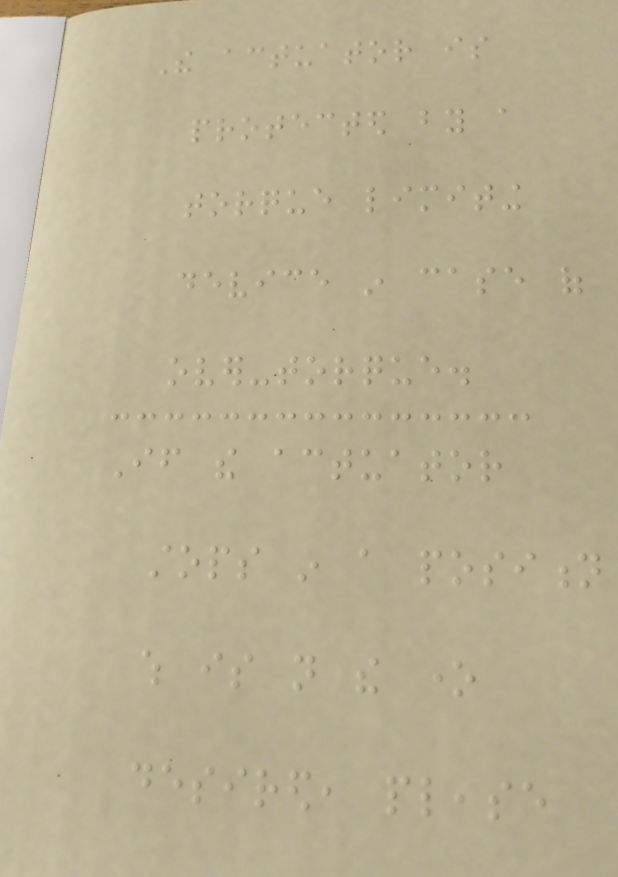The actuator is
protected by a
torque limiting
device in case of
over-torque.
If the actuator
stops in a position
which is not the one
desired, please
